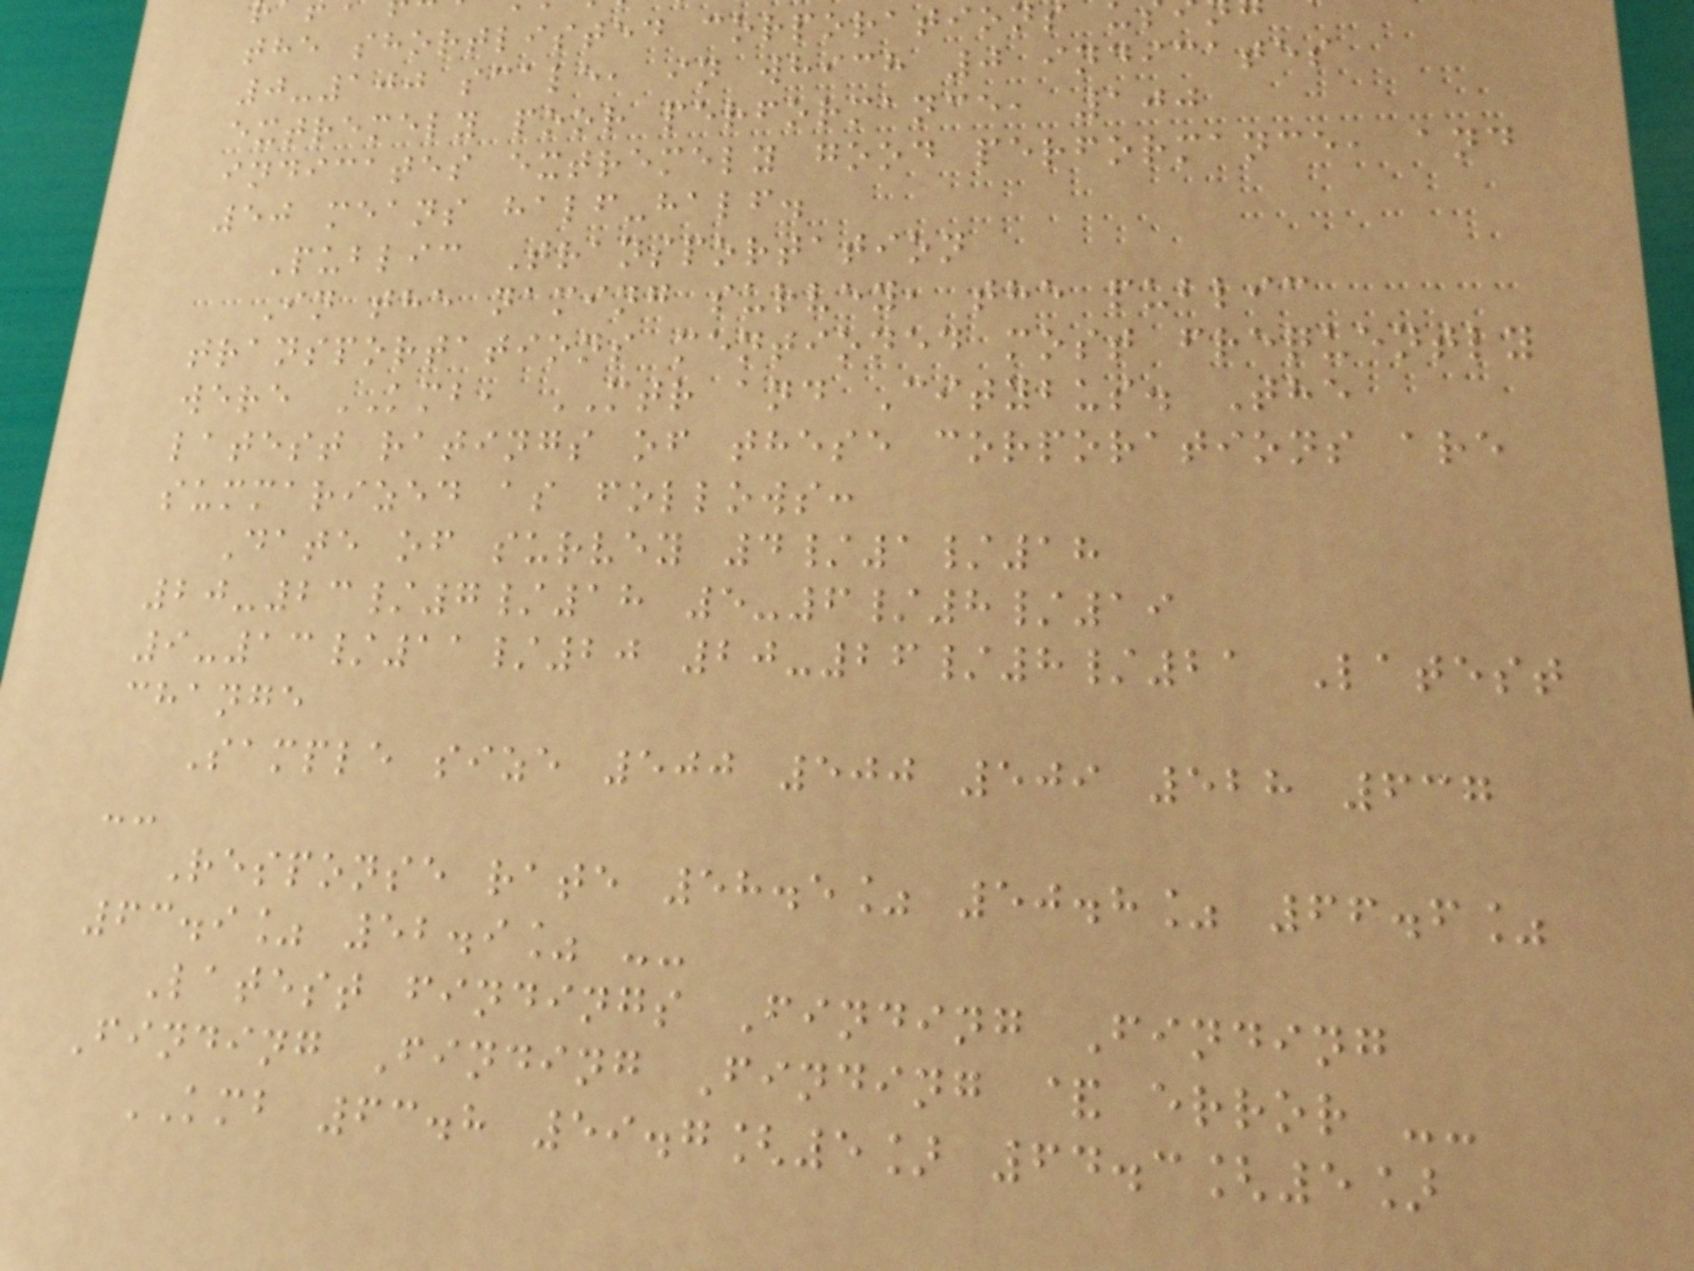the shortlisted corporations
0-100 scale, in which 0 indicates
extremely poor performance, 100
indicates extremely good performance, and
50 means half-half.
Public Transportation
In the naming survey, the public
transportations mentioned most frequently
were KMB, MTR and Citybus. The
latest ratings of these corporations are
summarized as follows:
Date of survey 4/1/18
20-23/7/18 5-6/8/19
9-13/11/20 20-26/8/21 Latest
change
Sample size 500 500 509 528 637
--
Response rate 58.5% 50.8% 66.6%
63.9% 52.9% --
Latest findings Finding Finding
Finding Finding Finding & error --
KMB 63.8 59.7[5] 64.3[5]
